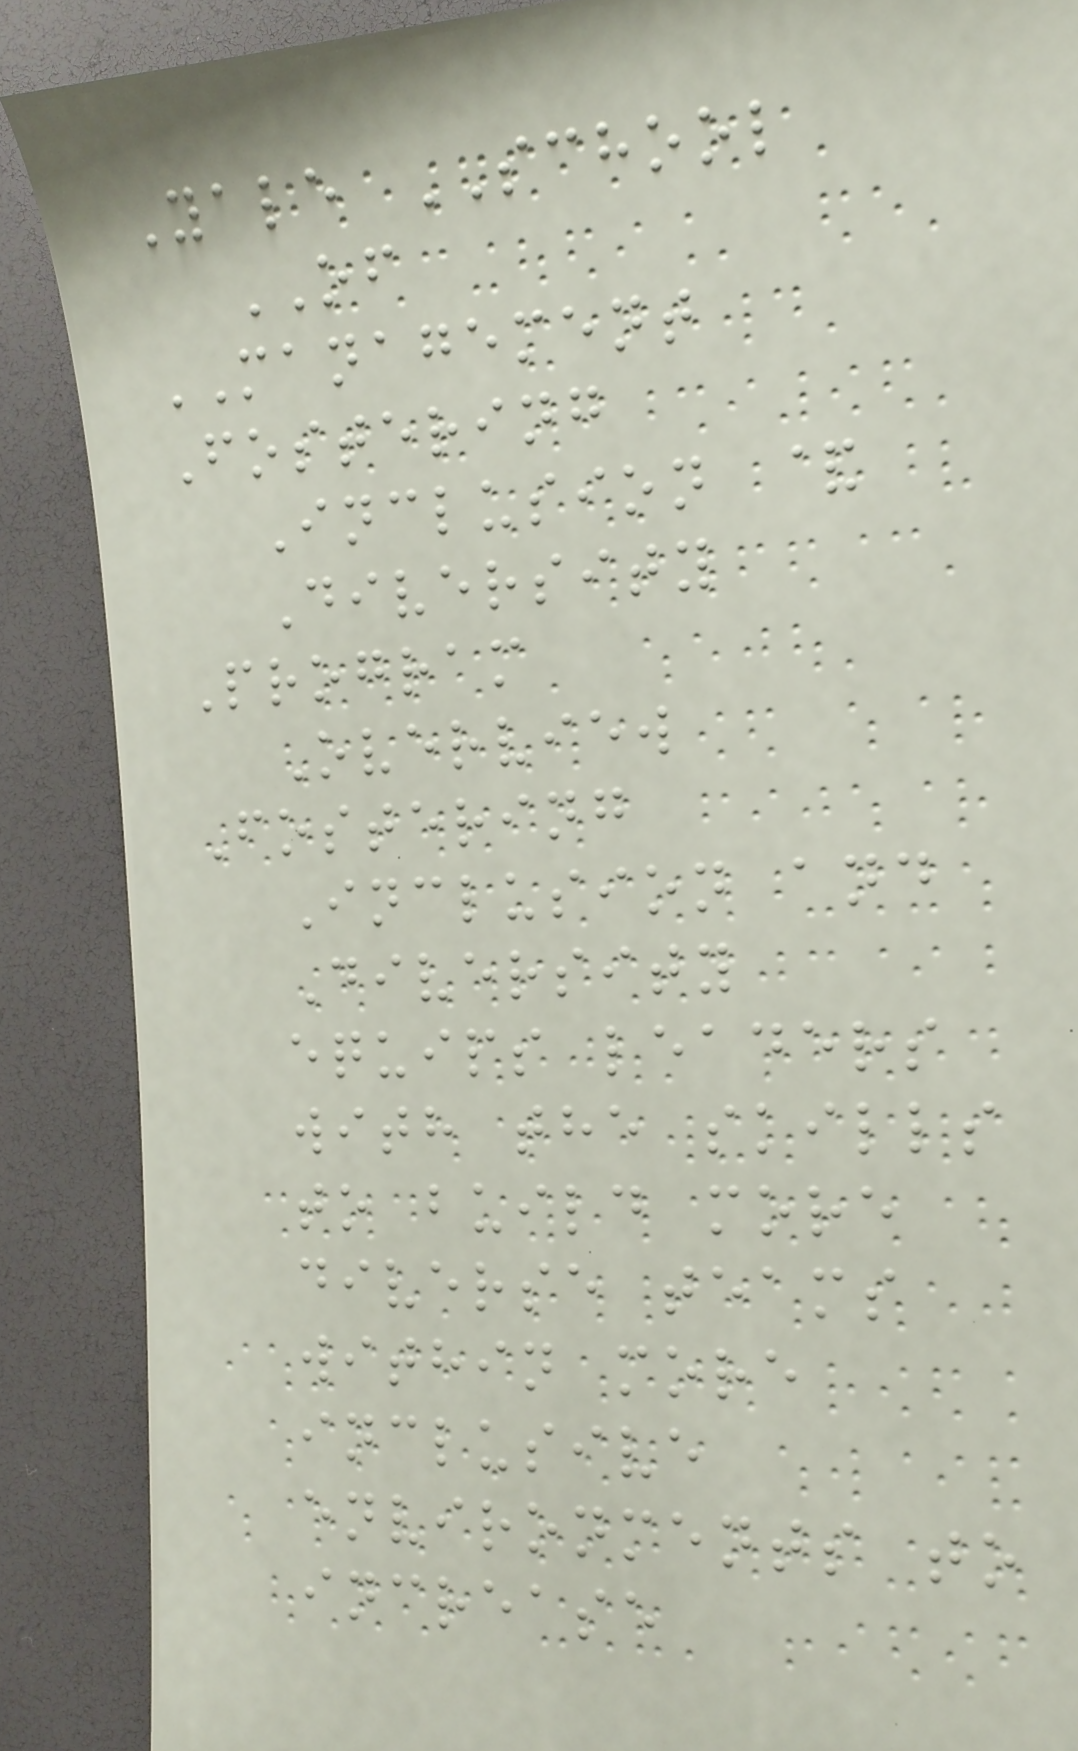Yale SCHOOL
OF
MANAGEMENT
Fostering
Inclusion &
Diversity
Program
Overview
Fostering
Inclusion and
Diversity
equips leaders
with the skills
to build more
diverse teams
within more
inclusive
environments to
increase
